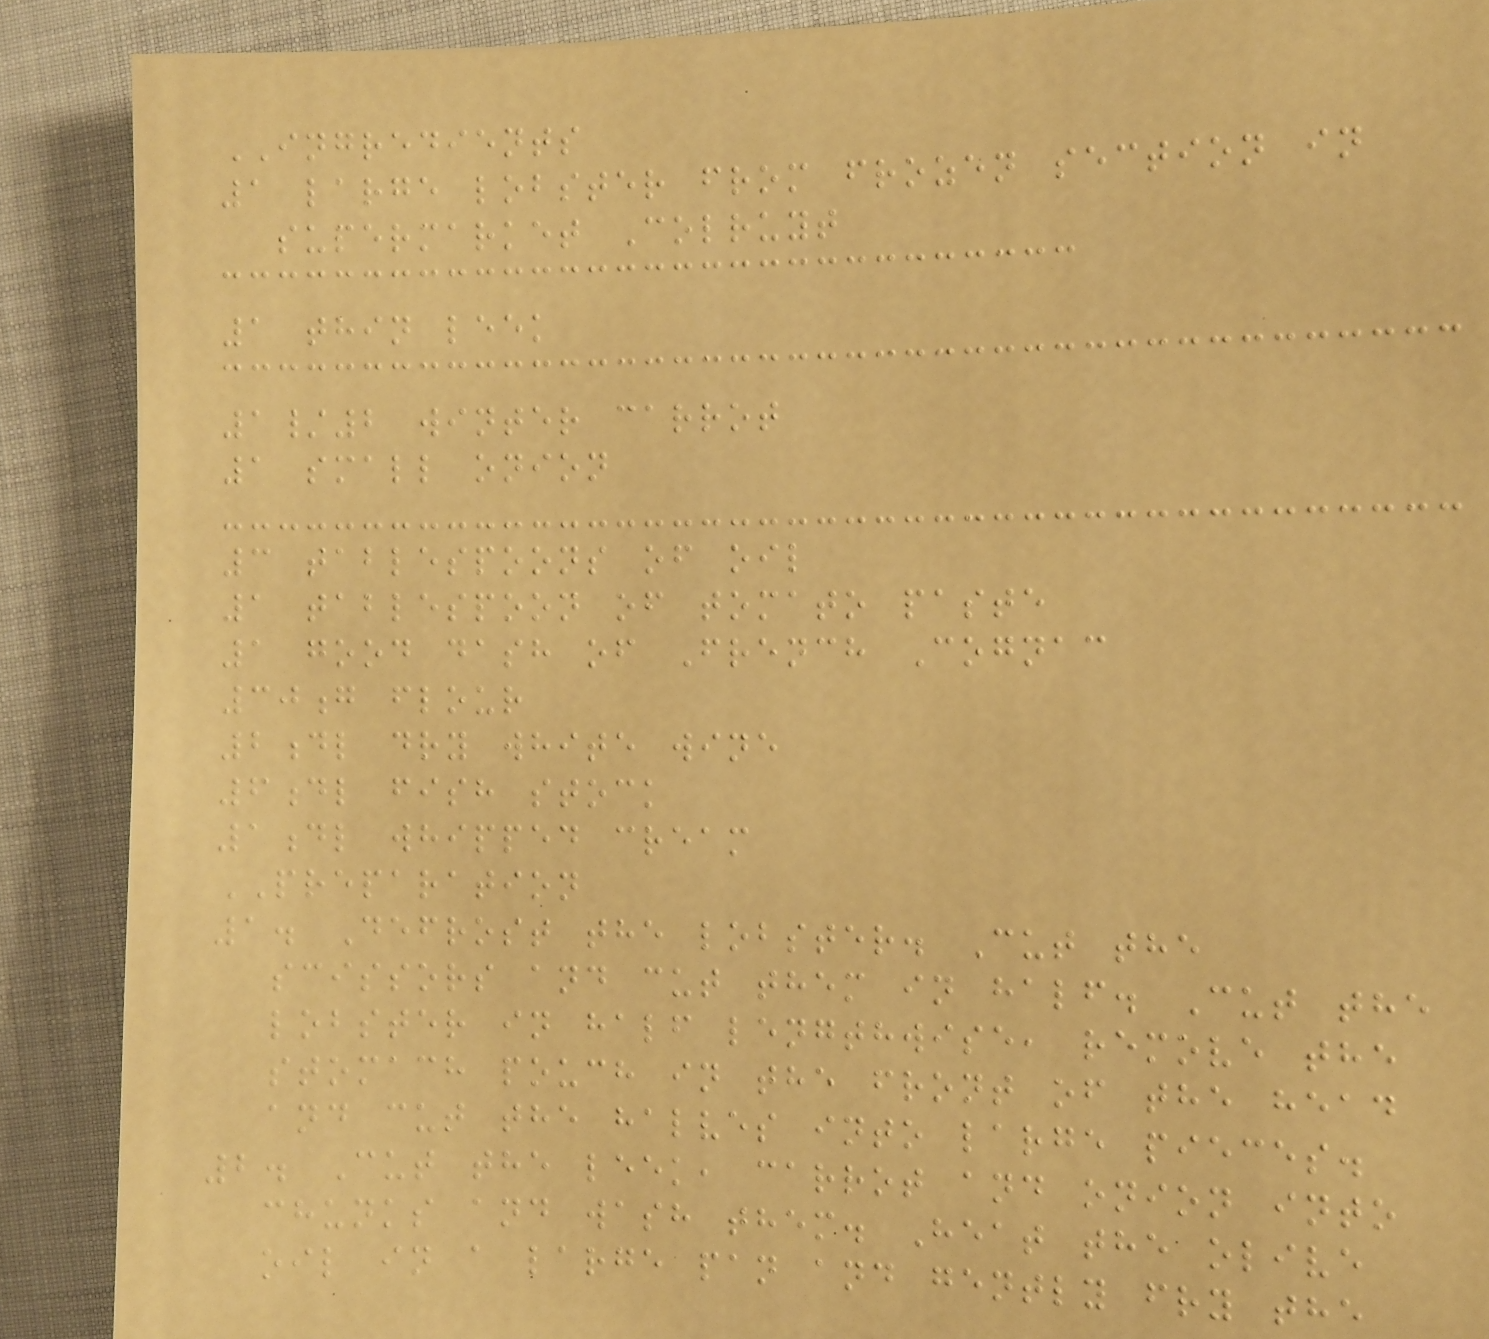INGREDIENTS
1 large lobster from frozen section in
supermarket Colruyt
1 thin leek
1/2 winter carrot
1 small onion
3 tablespoons of oil
1 tablespoon of tomato paste
1 good dash of French Cognac
30g flour
2dl dry white wine
6dl fish stock
1dl whipped cream
PREPARATION
1. Defrost the lobster. Cut the
scissors and cut them in half. Cut the
lobster in half lengthwise, remove the
stomach pouch in the front of the head
and cut the halves into large pieces.
2. Cut the leek, carrot and onion into
chunks and wash them. Heat the olive
oil in a large pan and gently fry the
